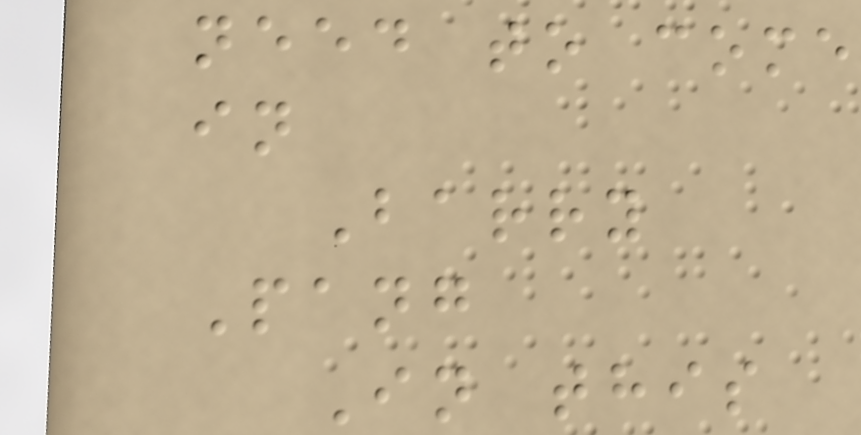need to come
in
Barry
Pang
In this
